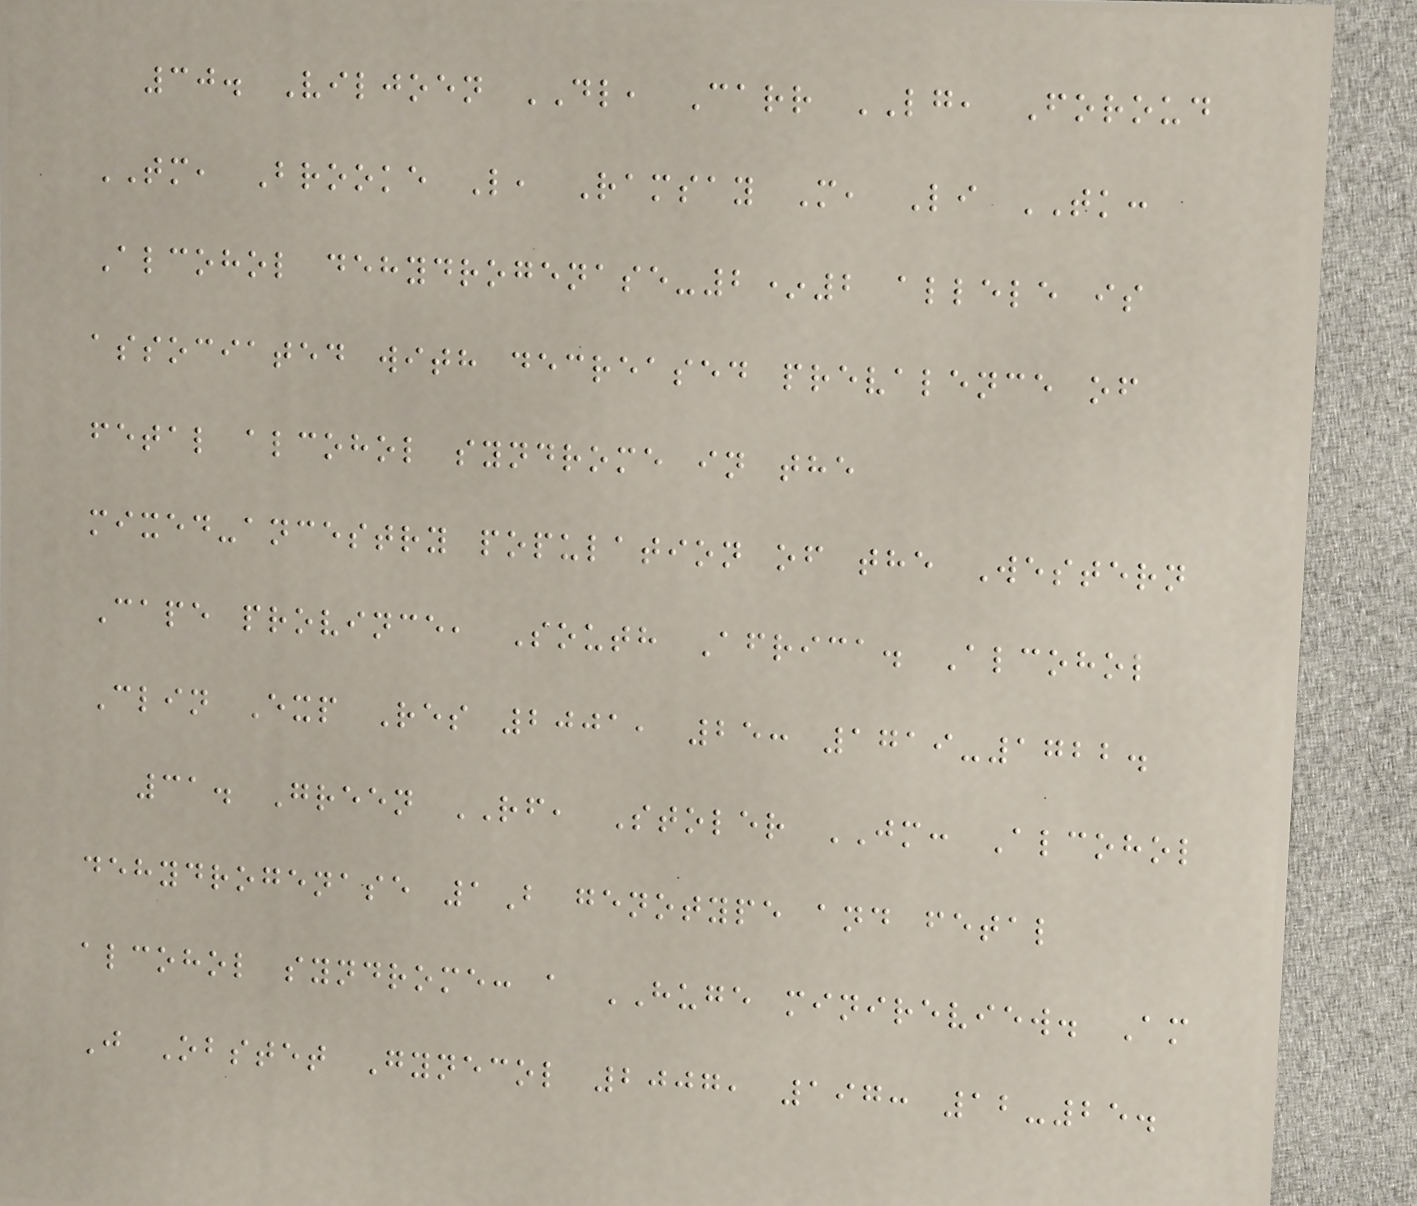30. Viljoen DL, Carr LG, Foroud
TM, Brooke L, Ramsay M, Li TK:
Alcohol dehydrogenase-2*2 allele is
associated with decreased prevalence of
fetal alcohol syndrome in the
mixed-ancestry population of the Western
Cape province, South Africa. Alcohol
Clin Exp Res 2001, 25: 1719-1722.
31. Green RF, Stoler JM: Alcohol
dehydrogenase 1B genotype and fetal
alcohol syndrome: a HUGE minireview. Am
J Obstet Gynecol 2007, 197: 12-25.
